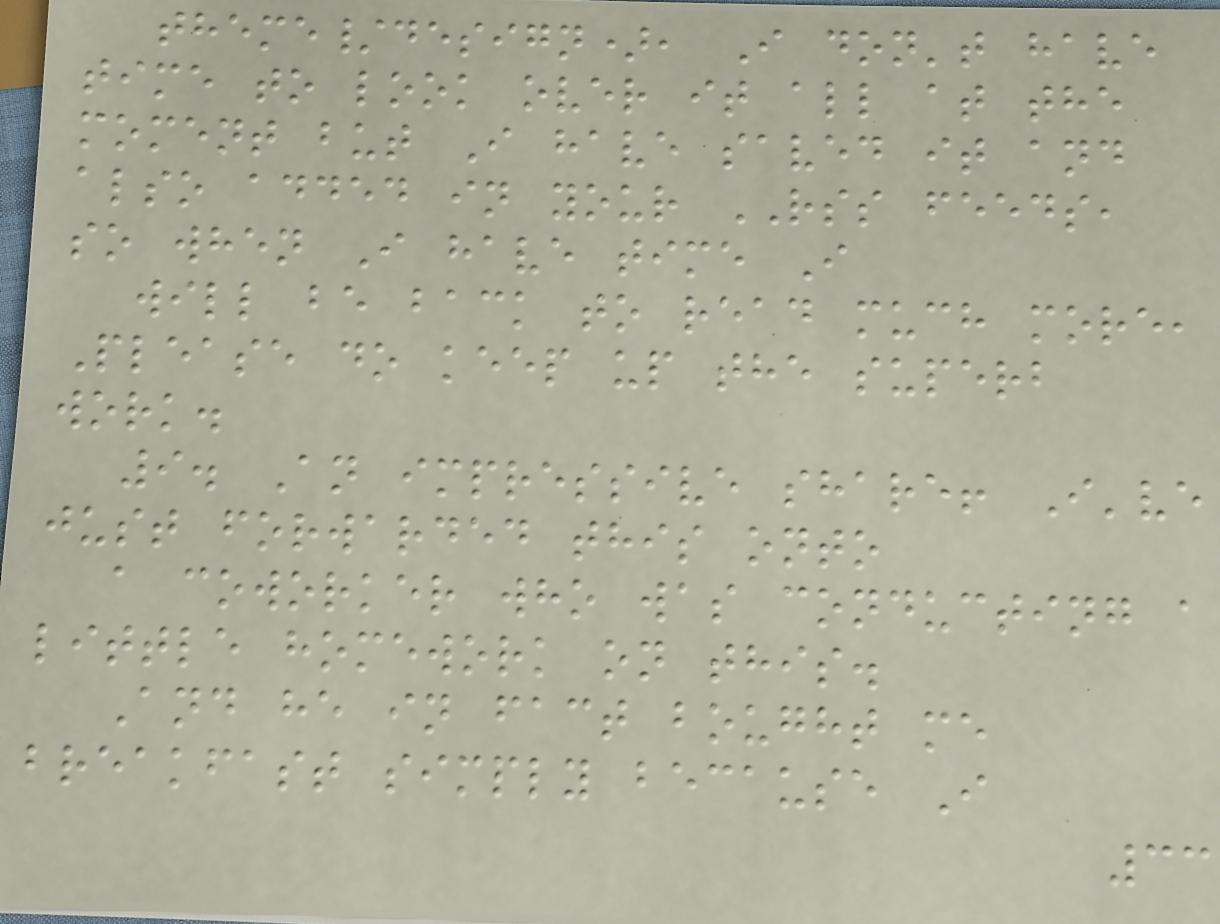theme/design), I don't have
time to look over it all at the
moment but I have saved it and
also added in your RSS feeds,
so when I have time I
will be back to read much more,
Please do keep up the superb
work.
9. An impressive share! I've
just forwarded this onto
a coworker who was conducting a
little homework on this.
And he in fact bought me
breakfast simply because I
33
